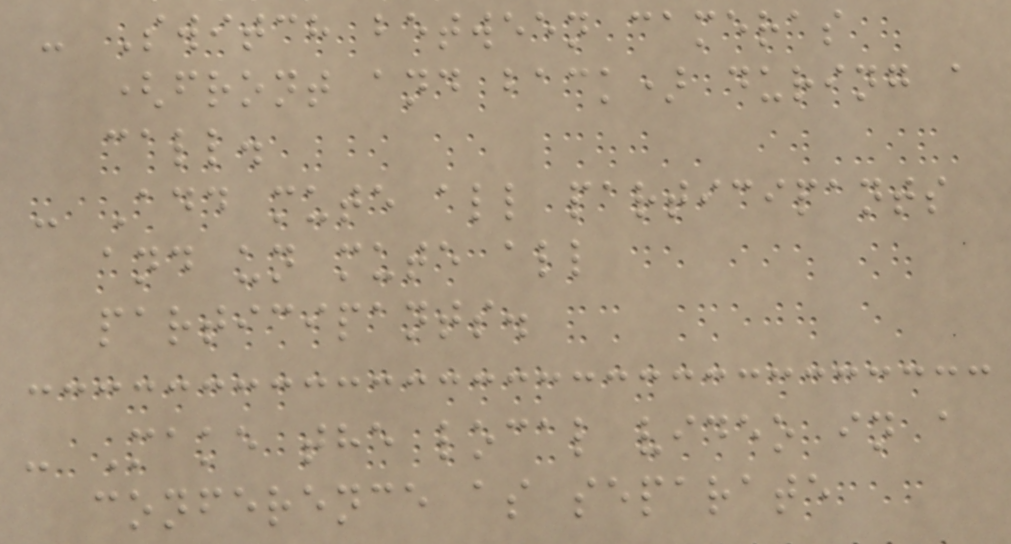- Switch between cameras
(front and back) during a
call.
- Add mute all participants
and un mute all
participants.
- Make the local video in a
conference as separate
